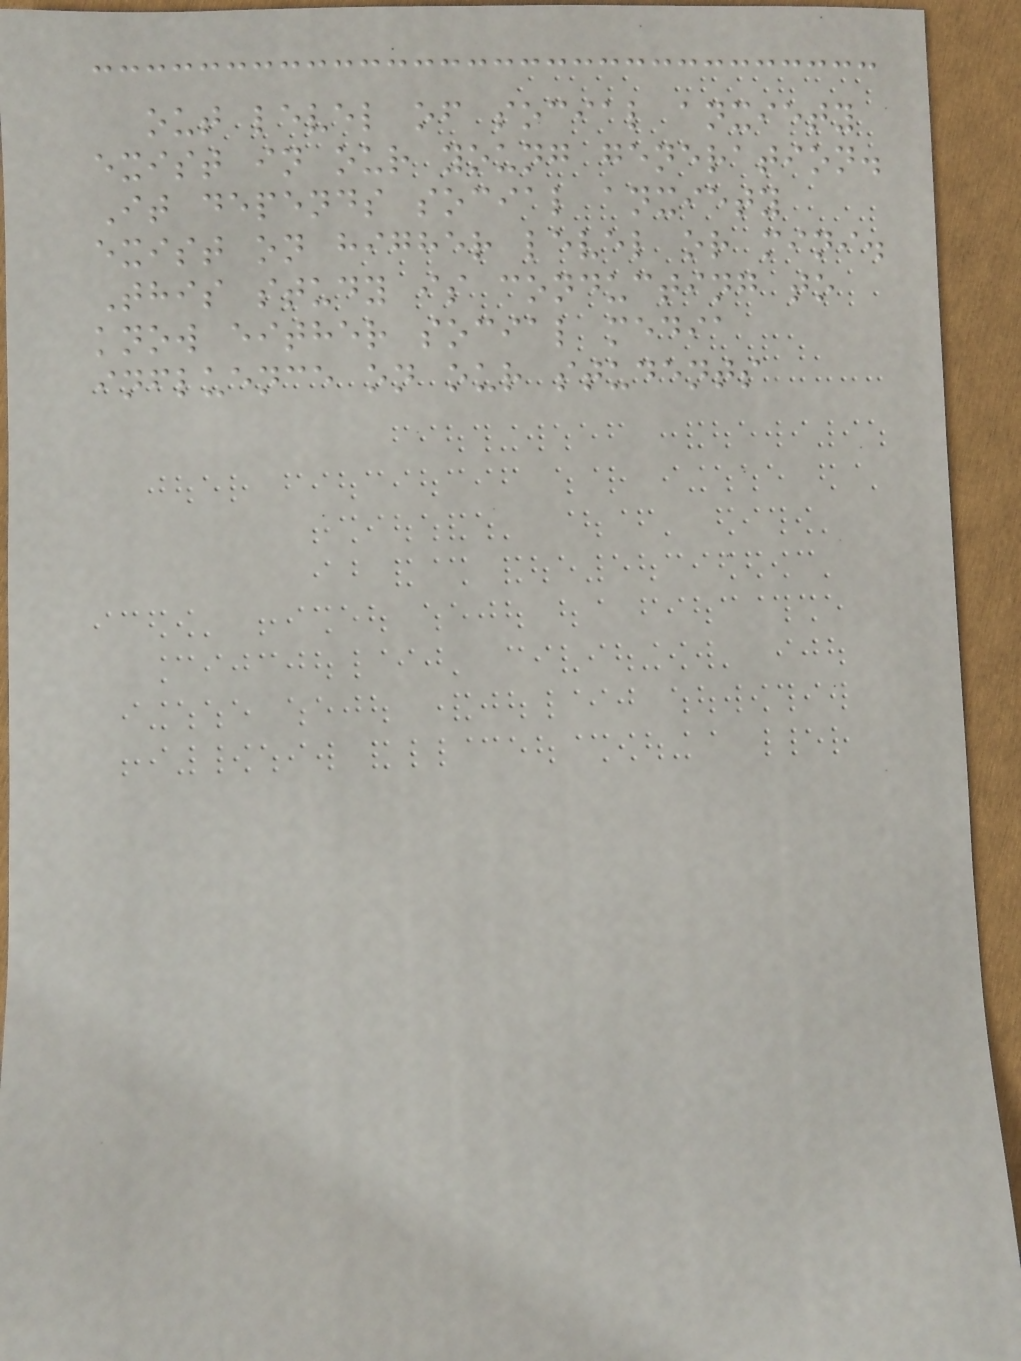out level of social anxiety
exist in our young generation.
It depends social anxiety
exist on higher level or mini.
This study is conducting to
know either social media
influence on our students
